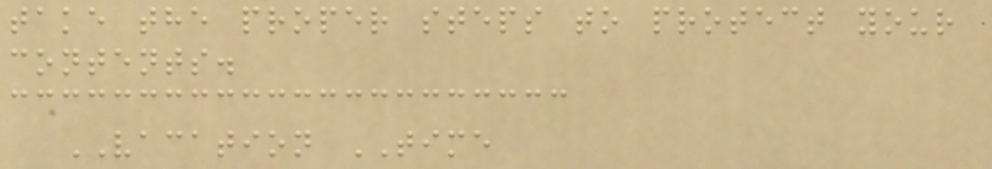take the proper steps to protect your
contents.
VACATION TIME
